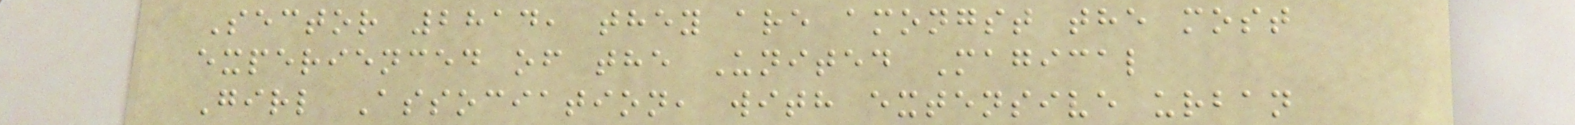Sector 2814, they are amongst the most
experienced of the United Magical
Girl Association, with extensive urban
